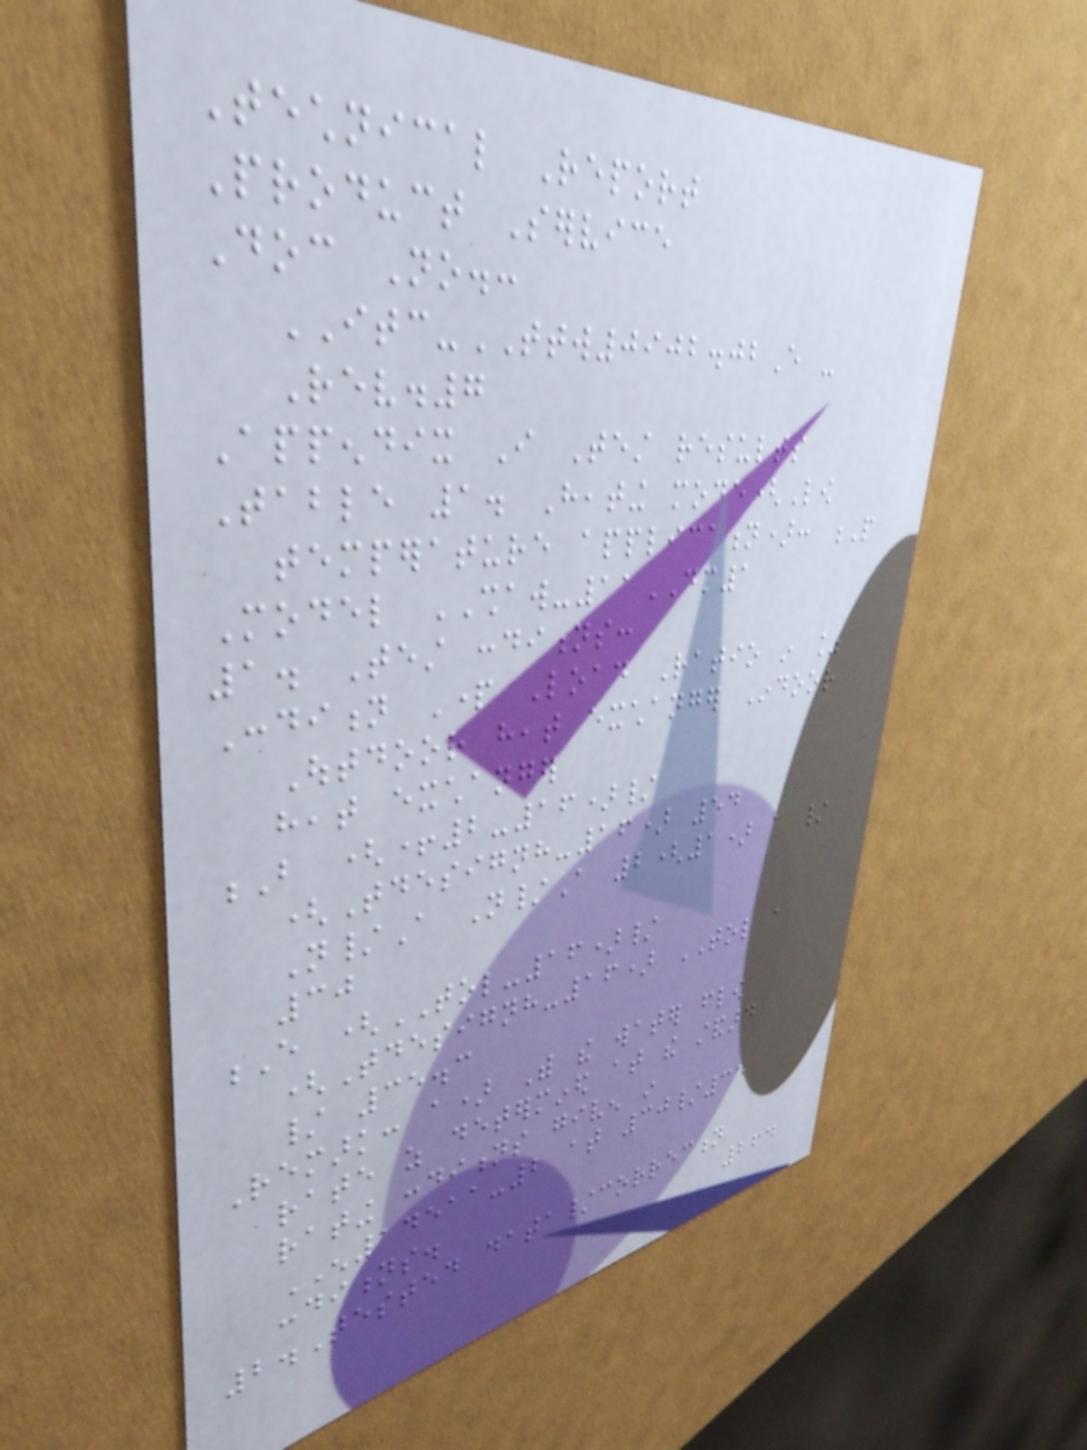Technical Report
Product Service
Doc No.:
ITC-TTW0902.02E -
Rev.7
Appendix I Test results
Table 1. Heating mode(Low
temperature application): P
Model SHAW-11DM1
1. Test conditions:
Condition Part Load Ratio in %
Outdoor heat exchanger Indoor
heat exchanger
B (+2-16)/
(Tdesignh-16) 54
N/A N/A 2(1) a /
30
E (TOL-16)/
(Tdesignh-16) TOL a
/ 35.3
Remark: a) With the water flow
rate as determined at the standard
rating conditions given in
EN14511-2 at 30/35
conditions.
2.Tested data/correction
264
